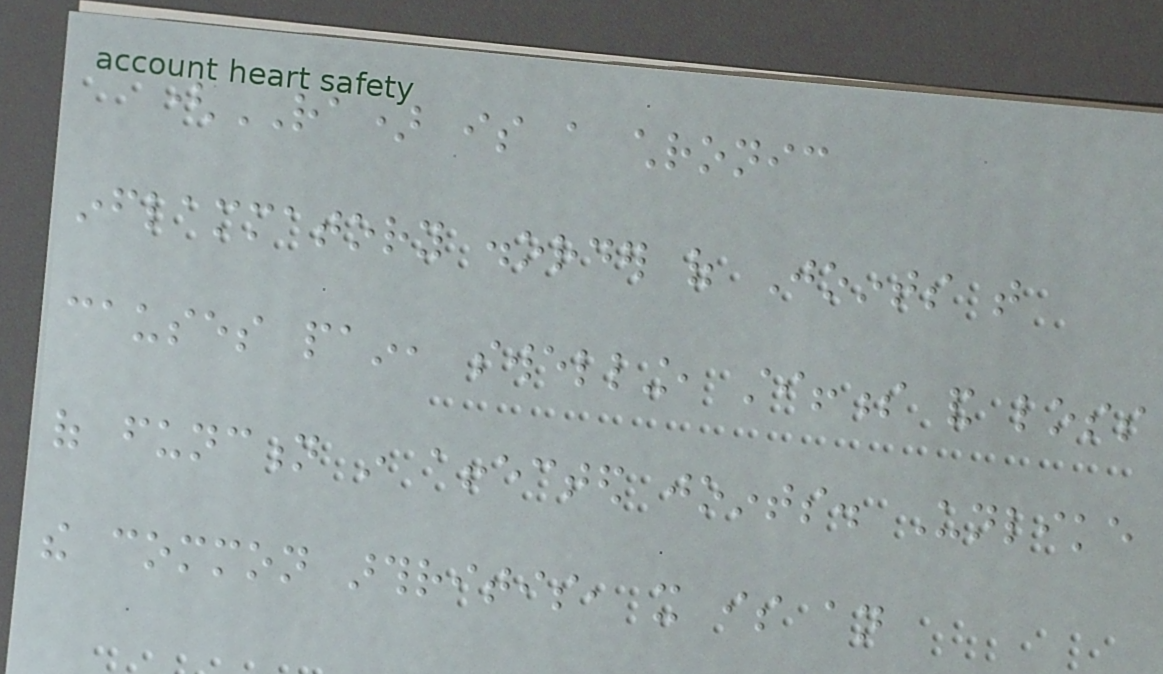(RA) is a chronic
inflammatory disorder of Joints that
causes pain, swelling, stiffness and loss
of function in affected joints. Unlike
the common arthritis, it is an
